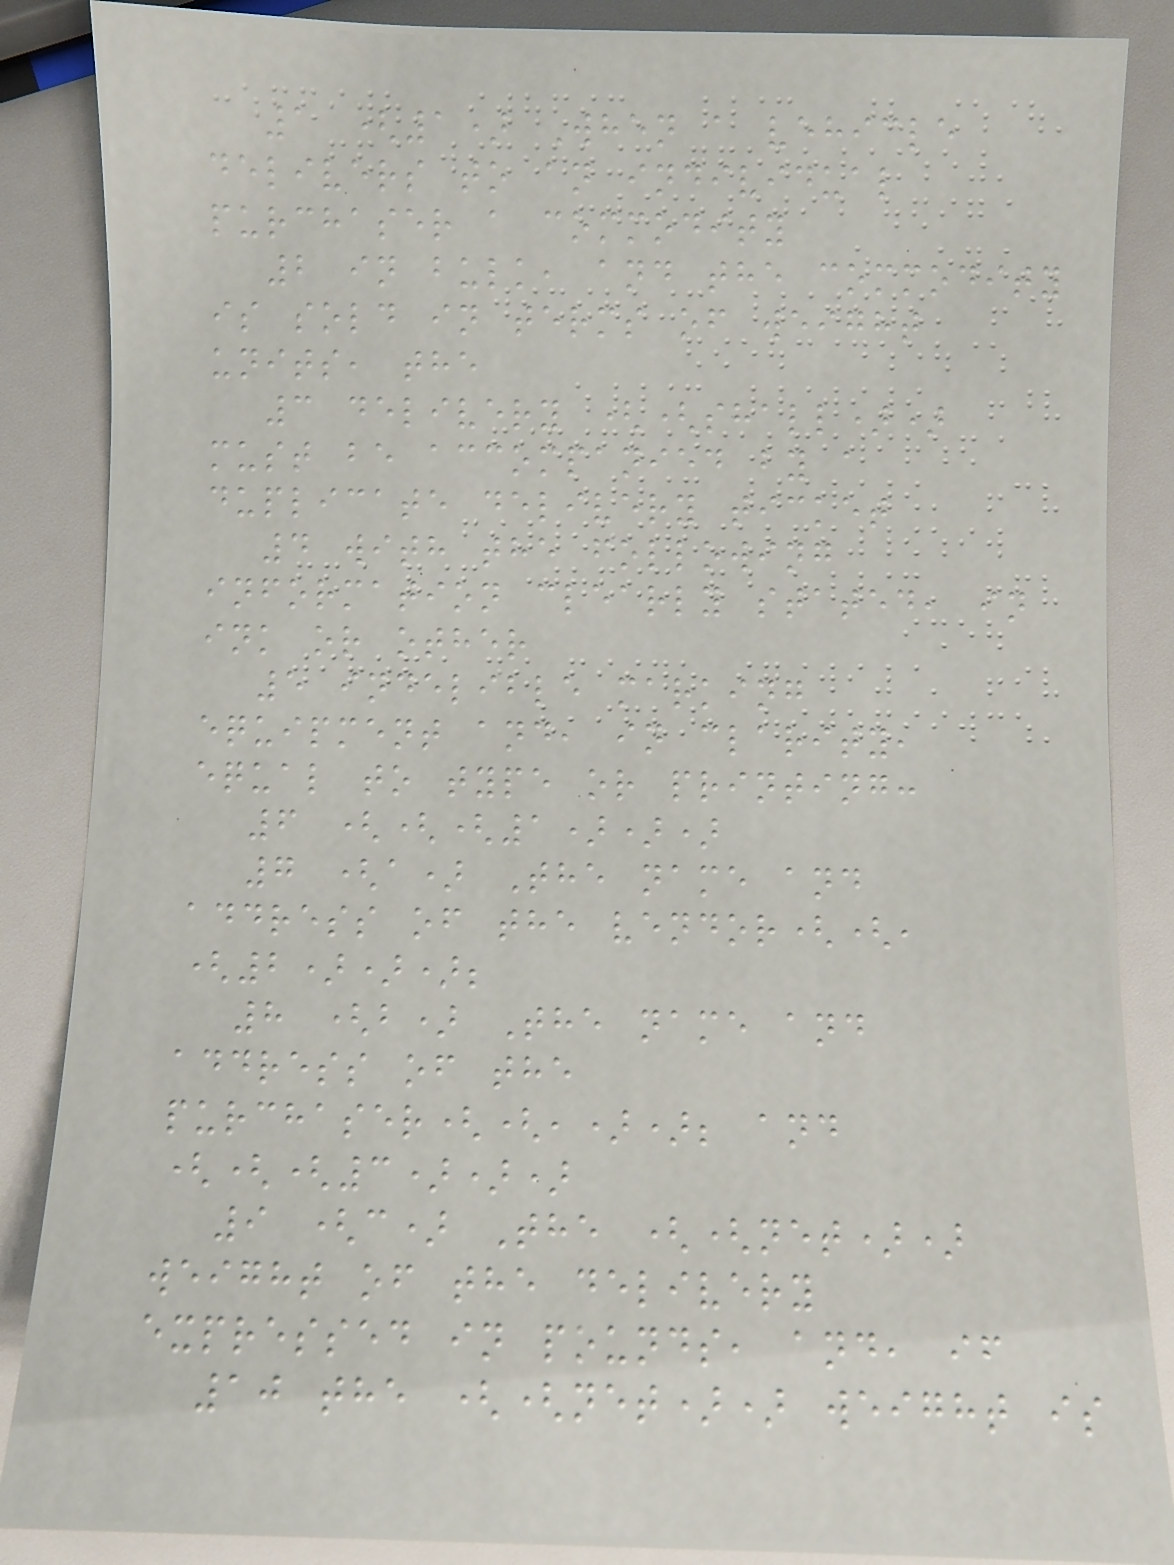1 (1) When a vehicle
delivers to an individual
purchaser a commodity
2 in bulk, and the commodity
is sold in terms of weight
units, the
3 delivery ((shall))
must be accompanied by a
duplicate delivery ticket
4 with the following
information clearly stated, in
ink or other
5 indelible marking
equipment and, in clarity,
equal to type or printing:
6 (((1)))
7 (a) The name and
address of the vendor((,
(2)));
8 (b) The name and
address of the
purchaser((,)); and
(((3)))
9 (c) The ((net))
weight of the delivery
expressed in pounds, and, if
10 the ((net)) weight is
